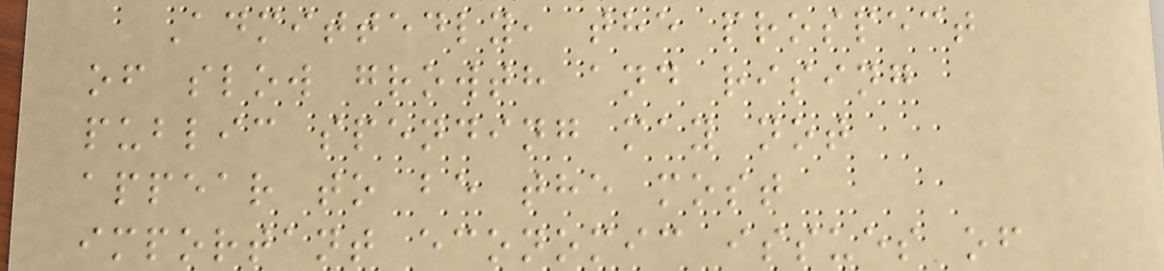Admittedly, the prospect
of slow growth and rising
public spending may not
appear to be the most
important economic issues of
